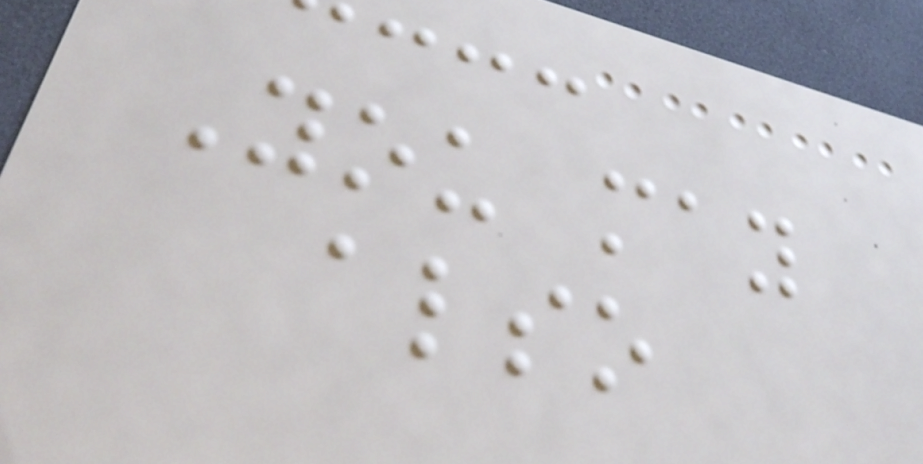You may
also
